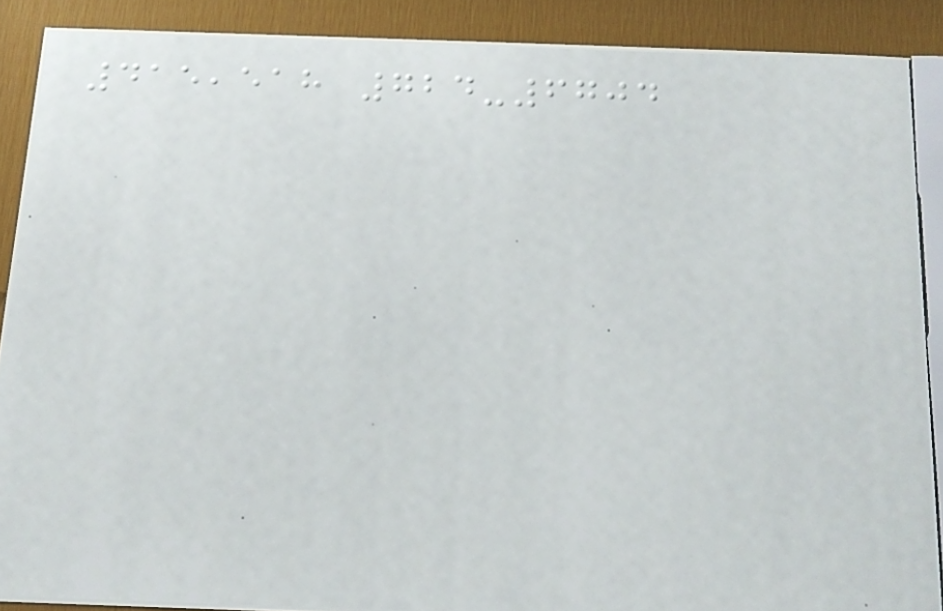415,518 724-6704
